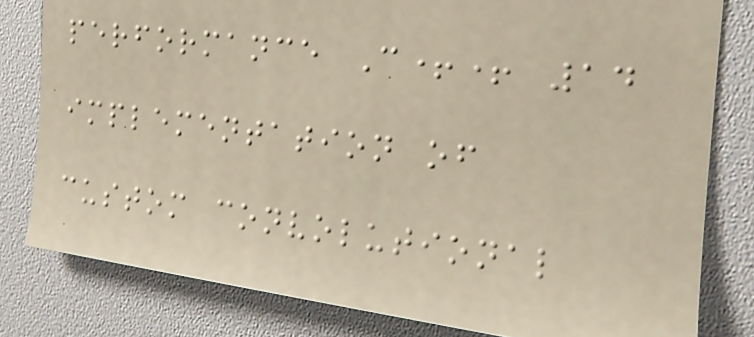performance C++ 14
implementation of
custom convolutional
